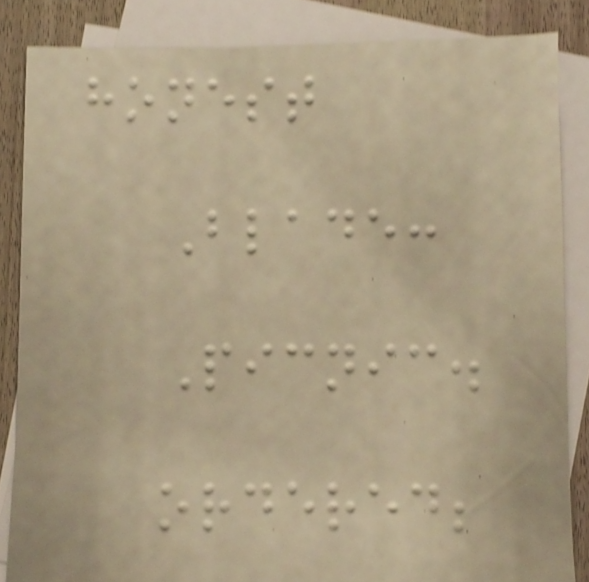honest
Blade:
Picnic.
ordered;
